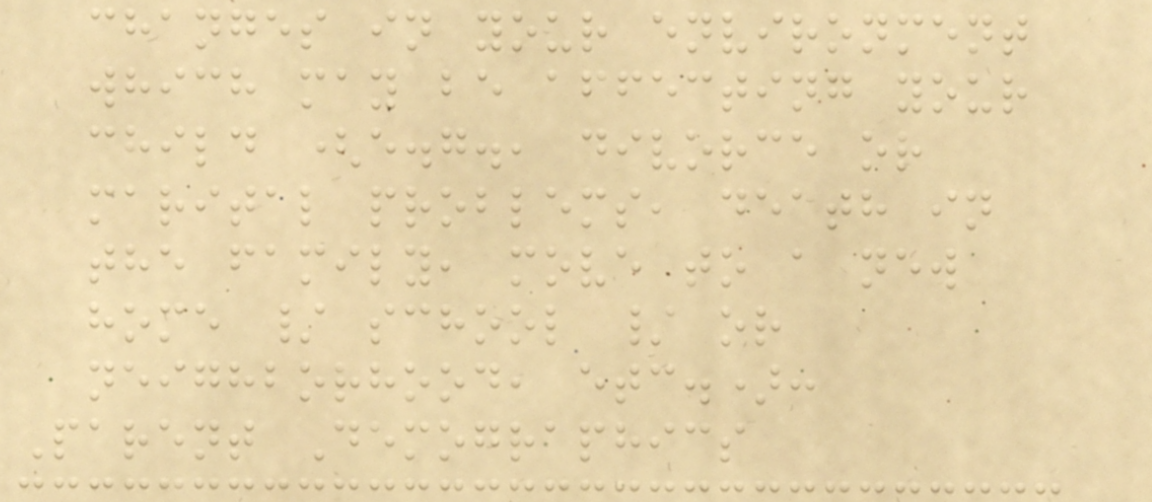changes in your environment
which may be affecting your
child (e.g., divorce or
marital problems, death in
the family, move to a new
home / school / or
neighborhood, etc.):
Parent Demographics
